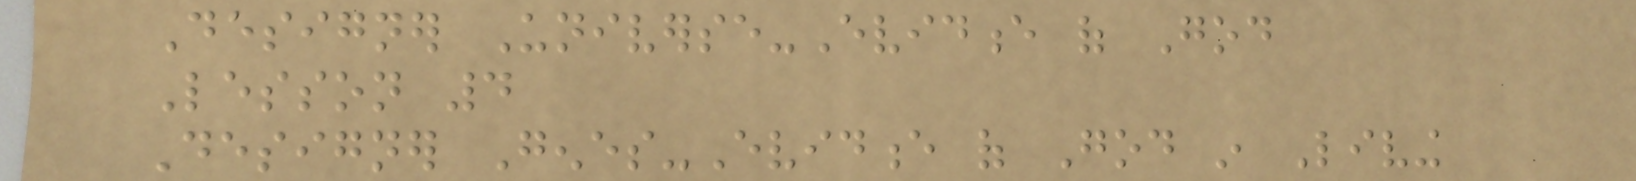Designer Universe-Evidence of God
Lesson 4
Designer Genes-Evidence of God in Living
